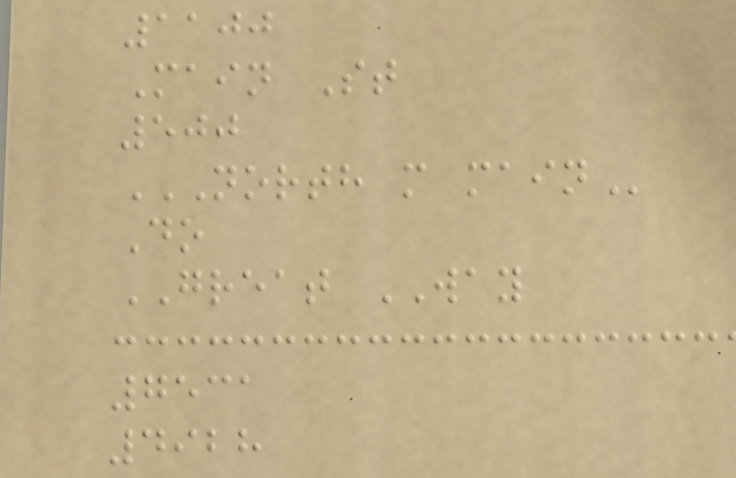1100
Main St
500
NORTH M MAIN
Do
GREAT WAY
7531
4928
